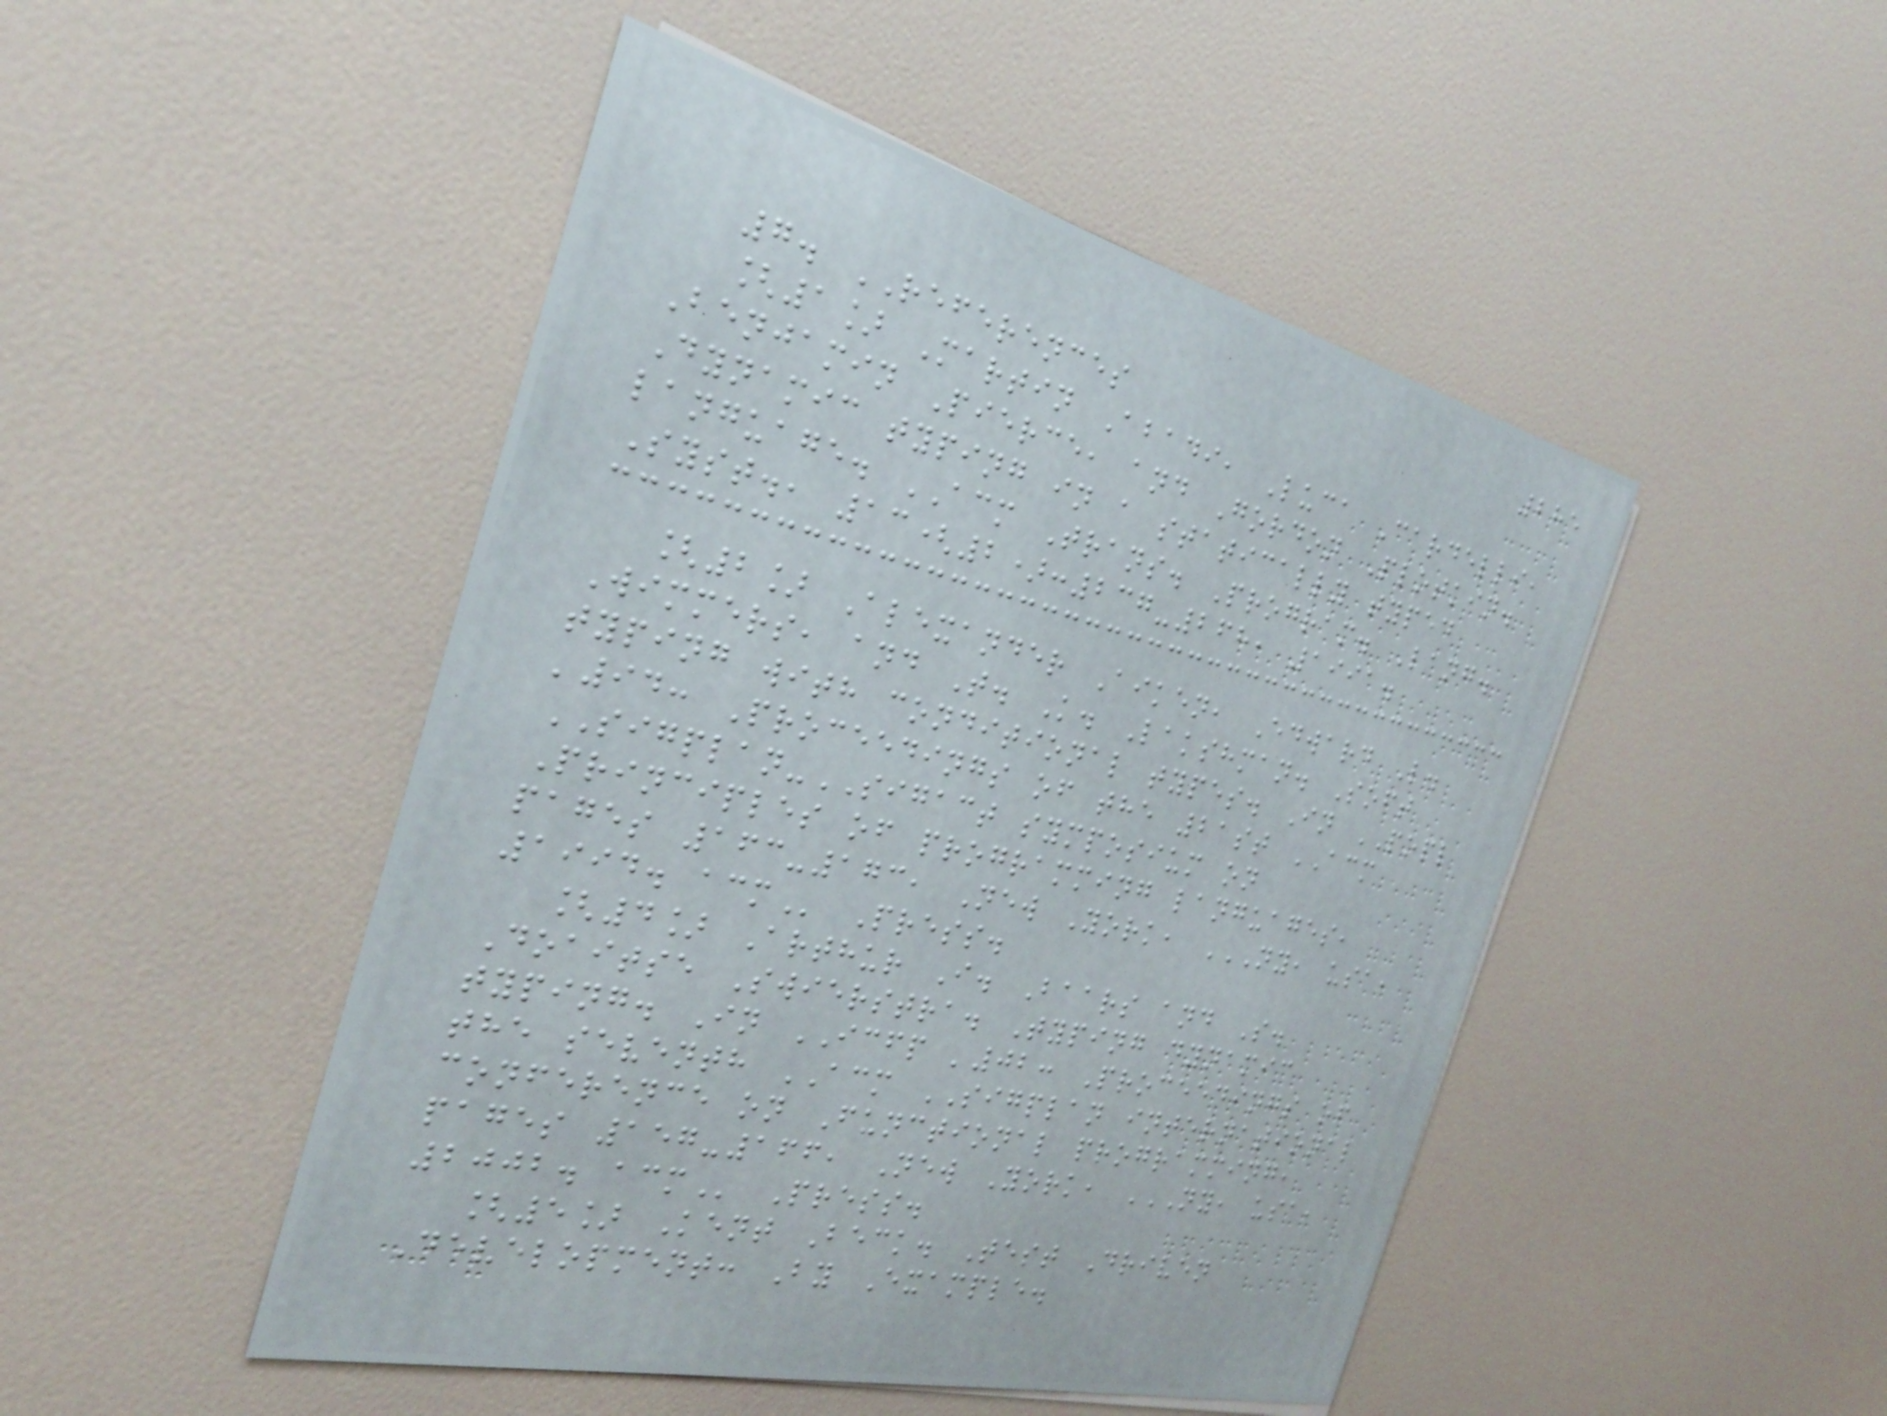285
7. REFERENCES
[1] Martin Abadi, Luca Cardelli,
Benjamin Pierce, and Gordon Plotkin.
Dynamic typing in a statically typed
language. ACM Trans. Program. Lang.
Syst., 13(2):237-268, 1991.
[2] Alexander Aiken, Edward L.
Wimmers, and T. K. Lakshman. Soft
typing with conditional types. In POPL
'94: Proceedings of the 21st ACM
SIGPLAN-SIGACT symposium on
Principles of programming languages,
pages 163-173, New York, NY, USA,
1994. ACM Press.
[4] Arthur I. Baars and S.
Doaitse Swierstra. Typing dynamic
typing. In ICFP '02: Proceedings of
the seventh ACM SIGPLAN international
conference on Functional programming,
pages 157-166, New York, NY, USA,
2002. ACM Press.
[5] Kent Beck. Test Driven
Development: By Example.
